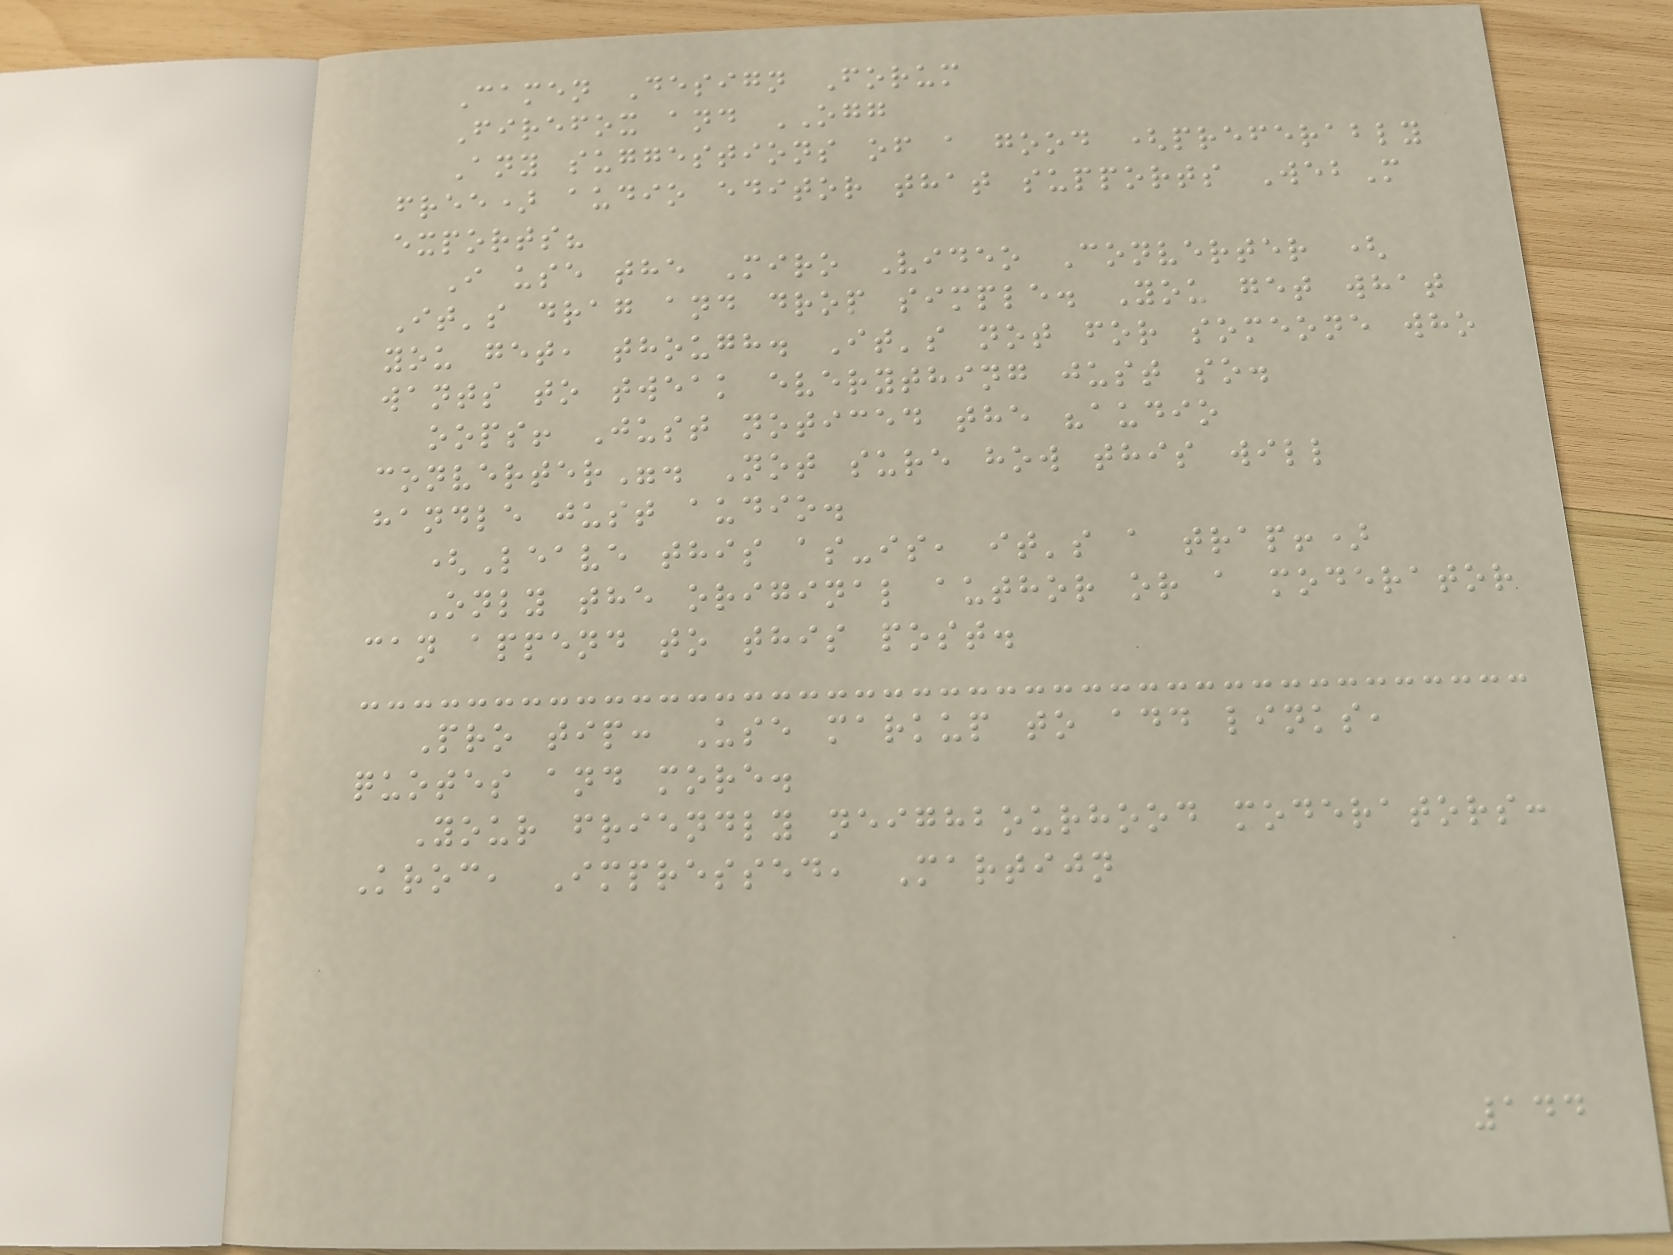Camen Design Forum
Firefox and OGG
Any suggestions of a good (preferably
free) audio editor that supports WebM
exports?
I use the Miro Video Converter (
It's drag and drop simple. You get what
you get, though. It's not for someone who
wants to tweak everything just so.
oops! Just noticed the "audio
converter". Not sure how this will
handle just audio.
(Leave this as-is, it's a trap!)
Only the original author or a moderator
can append to this post.
Pro tip: Use markup to add links,
quotes and more.
Your friendly neighbourhood moderators:
Kroc, Impressed, Martijn
144
